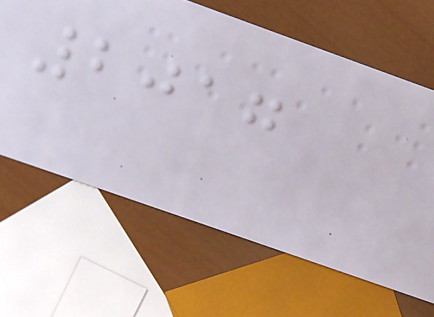2017
